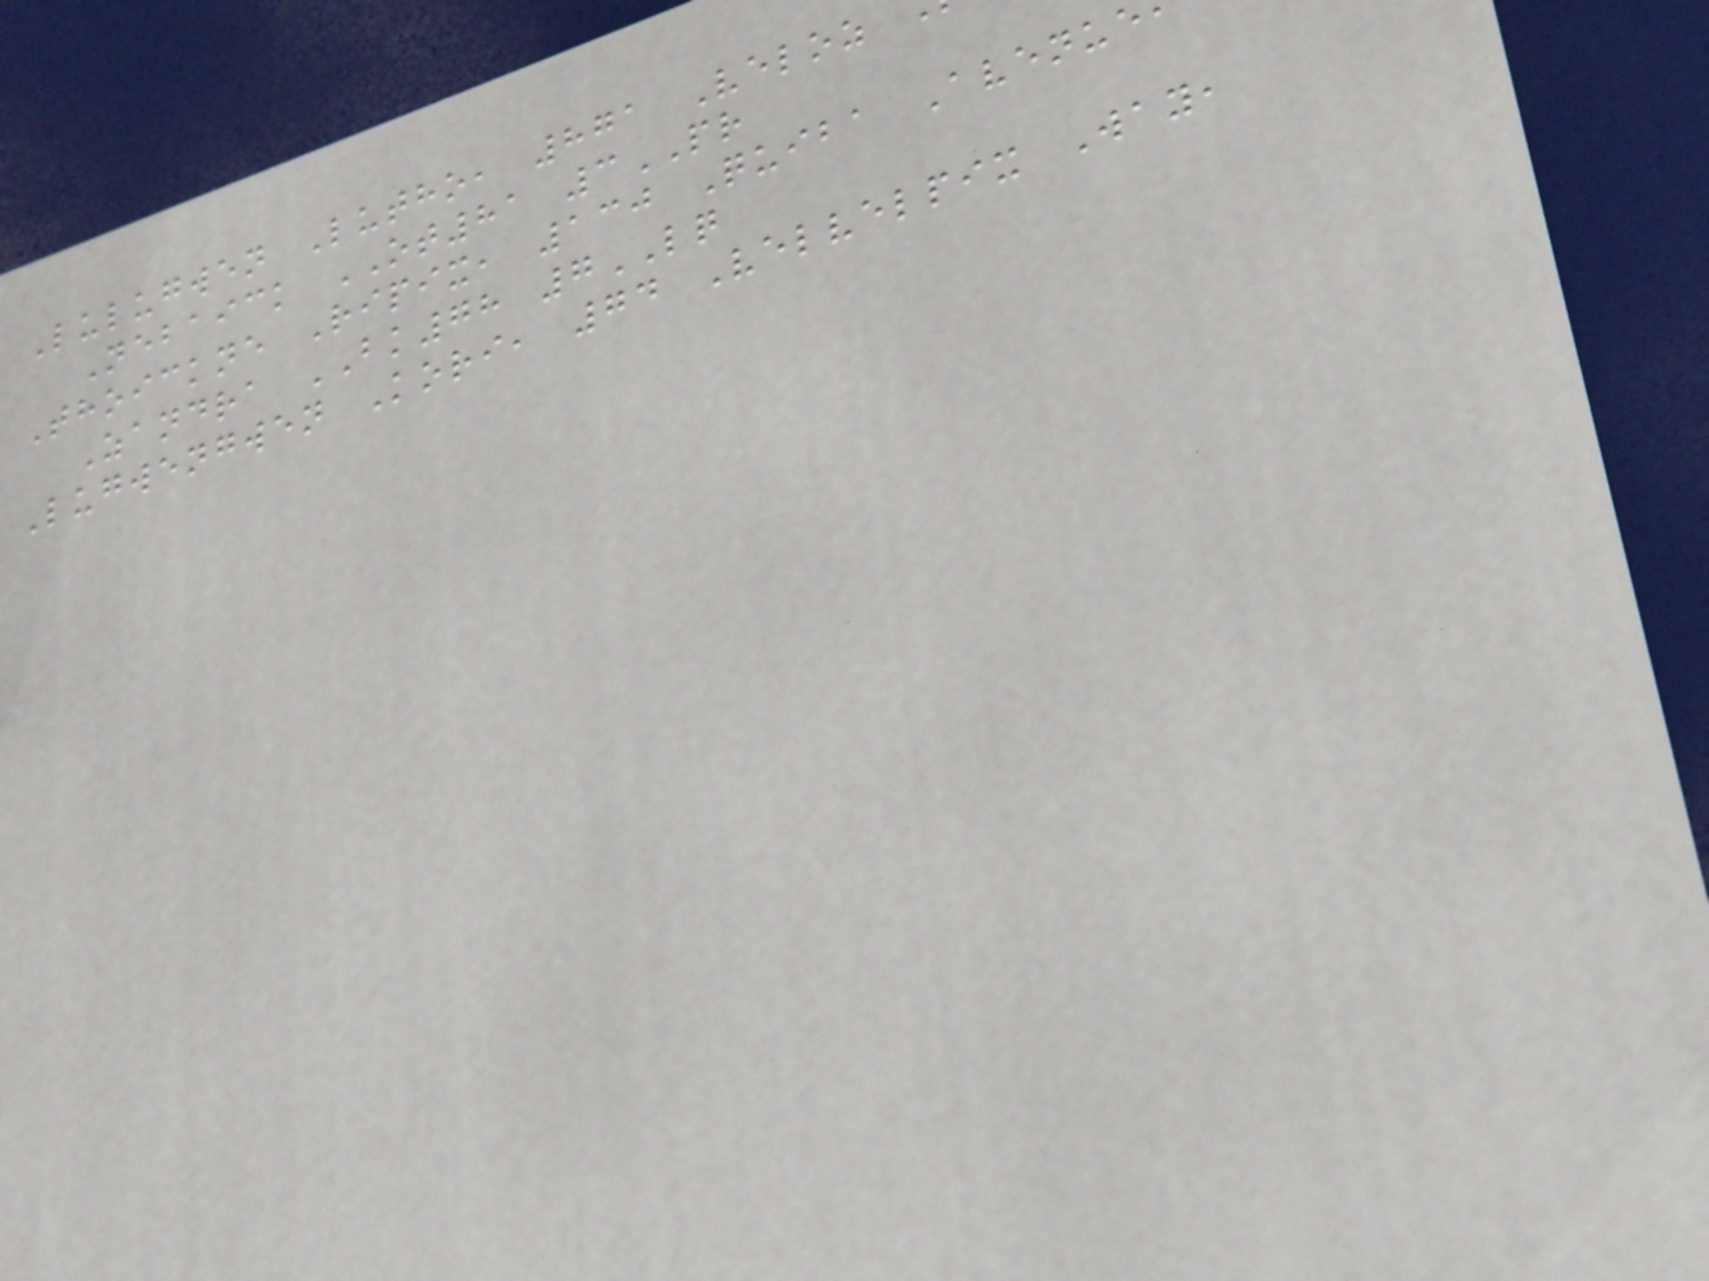Lulugwen Lutho, 871 Veloz
Nebaick OT81 3PR
Thoickne Ripix, 130 Quiba Avenue
Zandra BK78 7LQ
Lugwengwen Kori, 74 Velvelpix Way,
